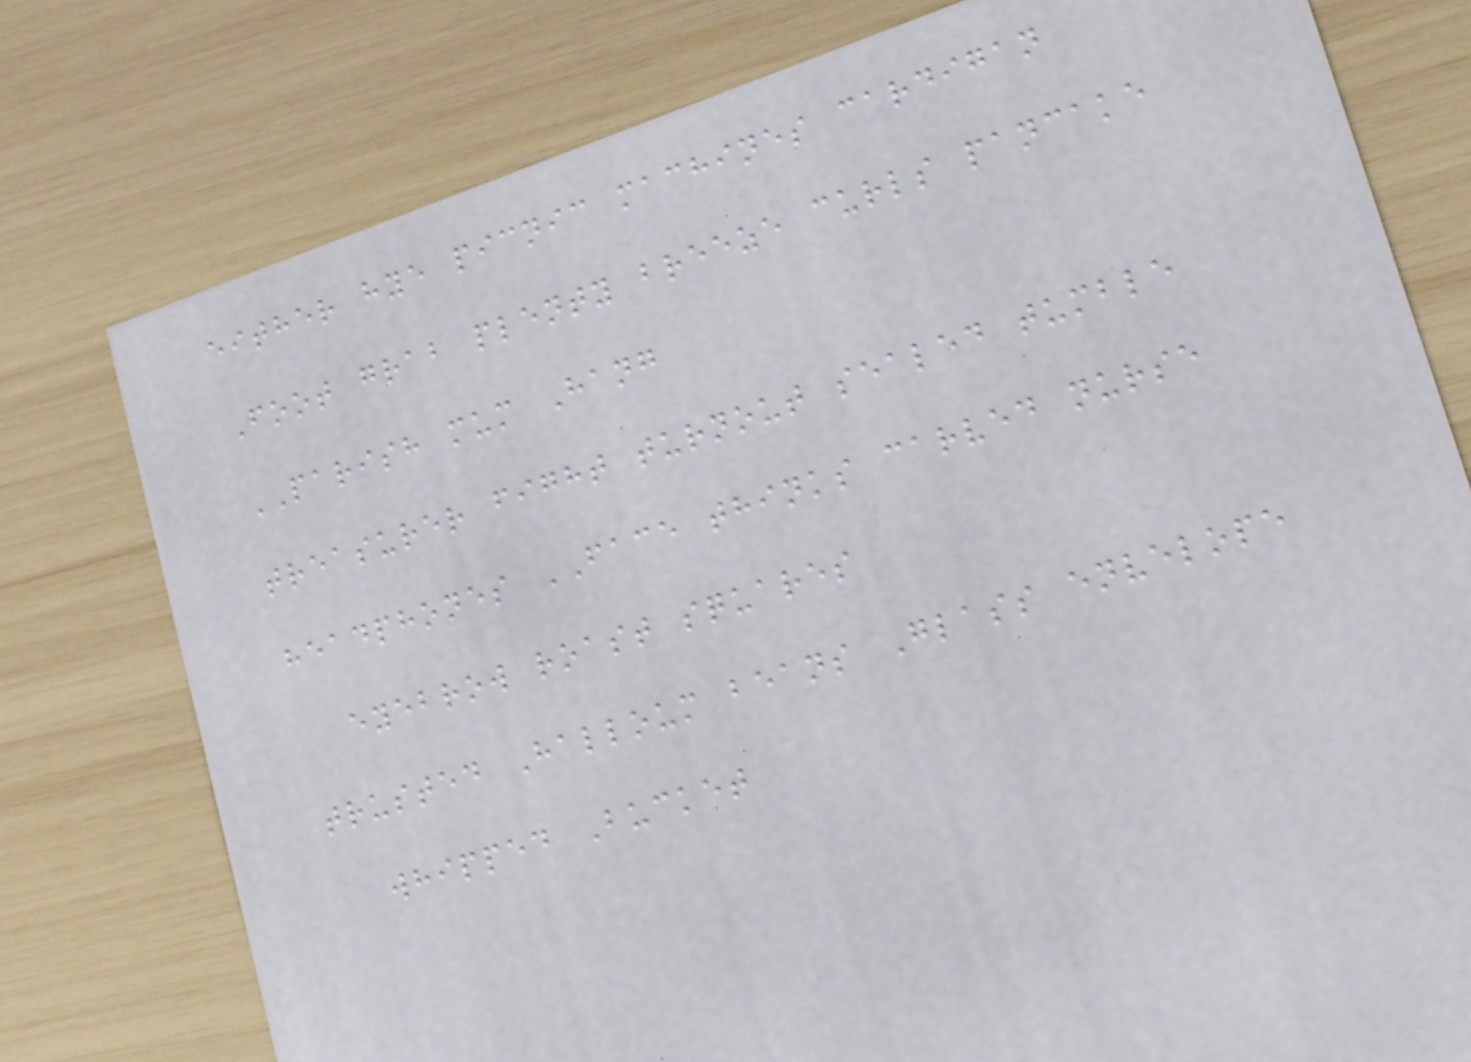either hye picnic machines cardigan
Foot grab plenty breeze curls pancake
PARISH mum Hang
treasurer fight turnout sealed tumble
headphones FACE thinks carved nurse
eyebrow roast squares
trusted Halloum beans Glass envelope
whipped Bucket
